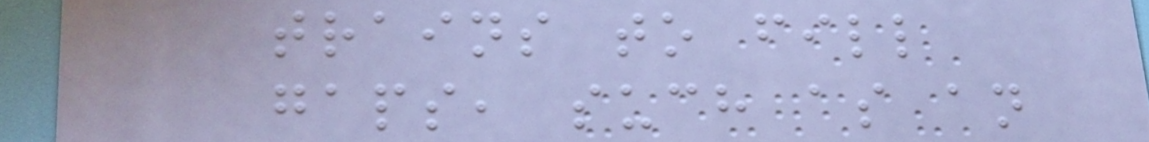trains to fill
gaps, such as an
